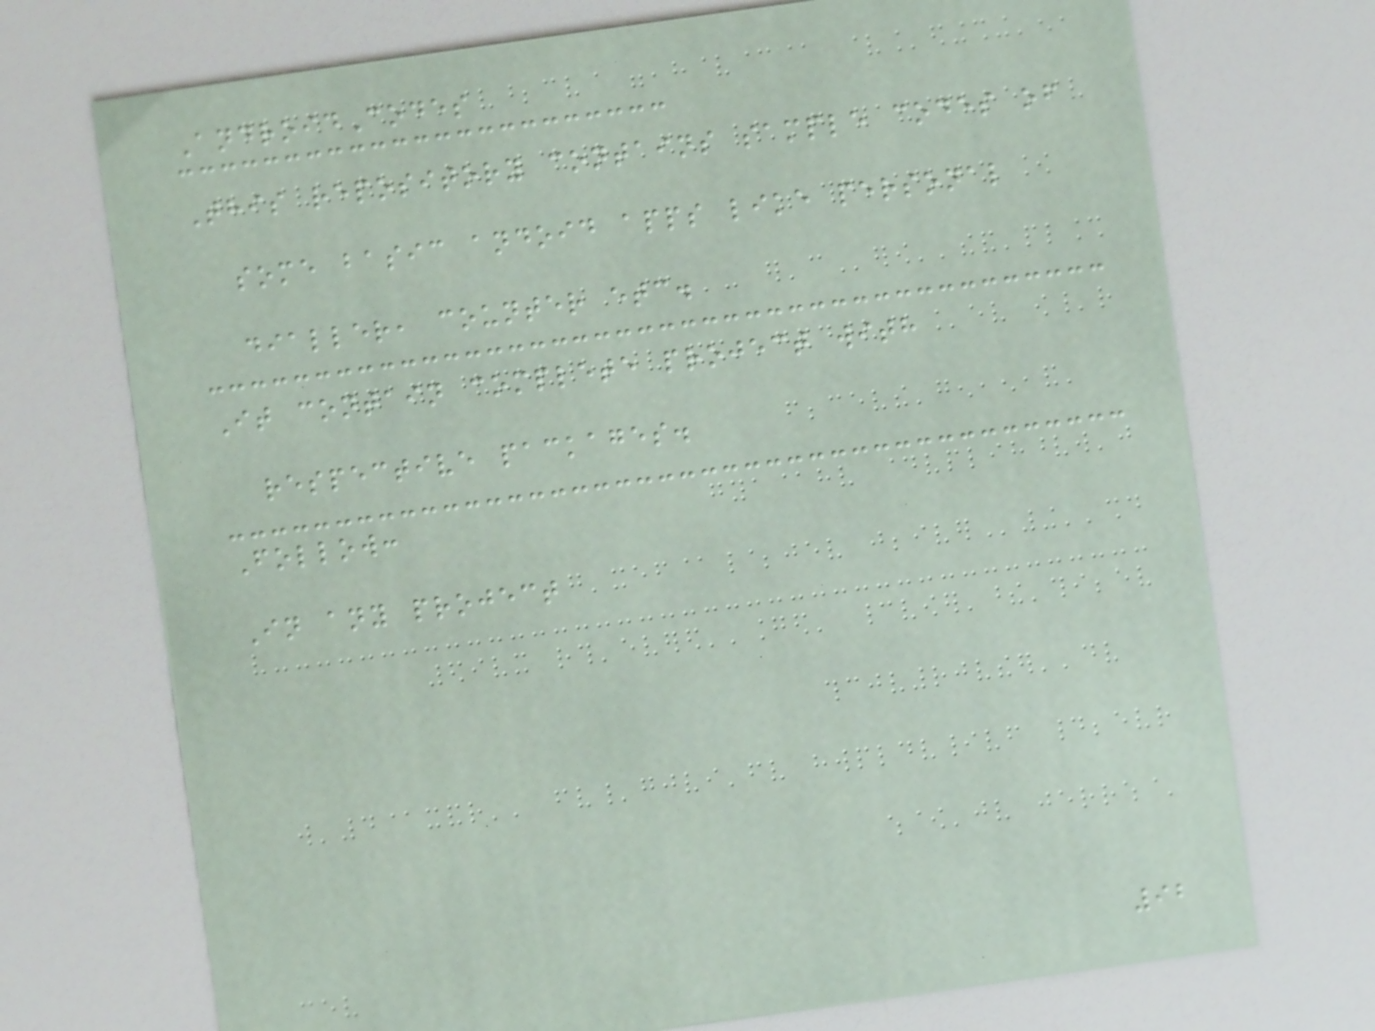AndroidCodes
This repository contains sample codes of
some basic andoid apps like personal
dialler, counter etc.
It contain complete project with
respective packages.
Follow:
In any project
92
